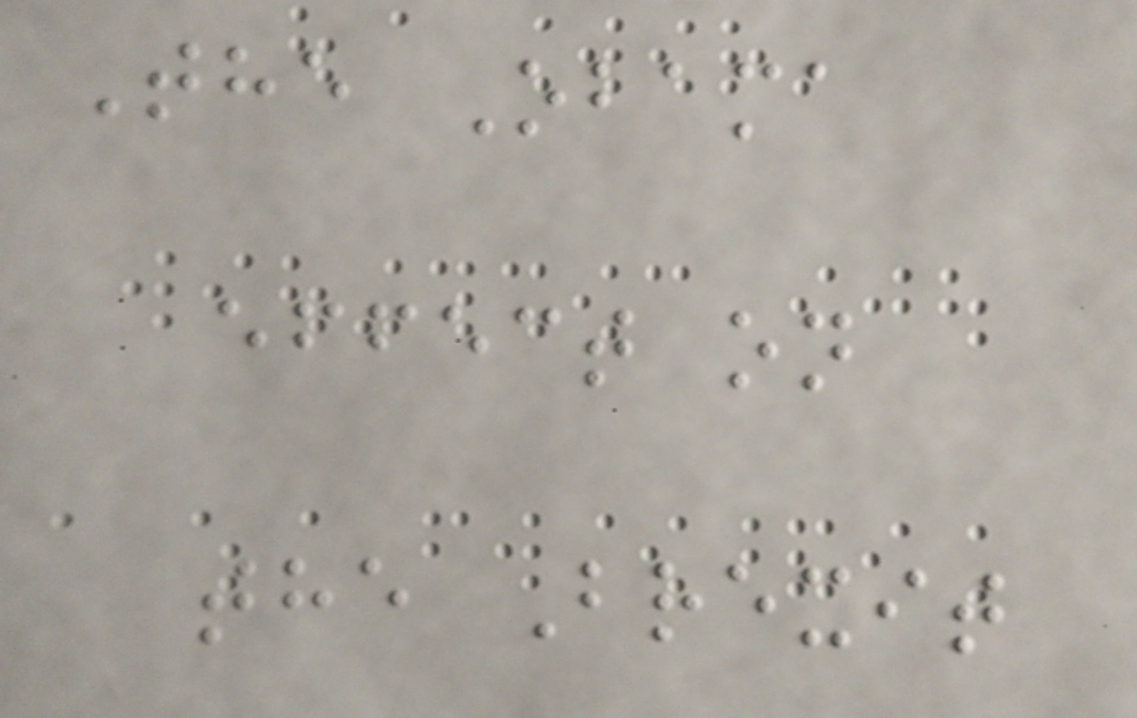The Obama
effect on
the Brexit
